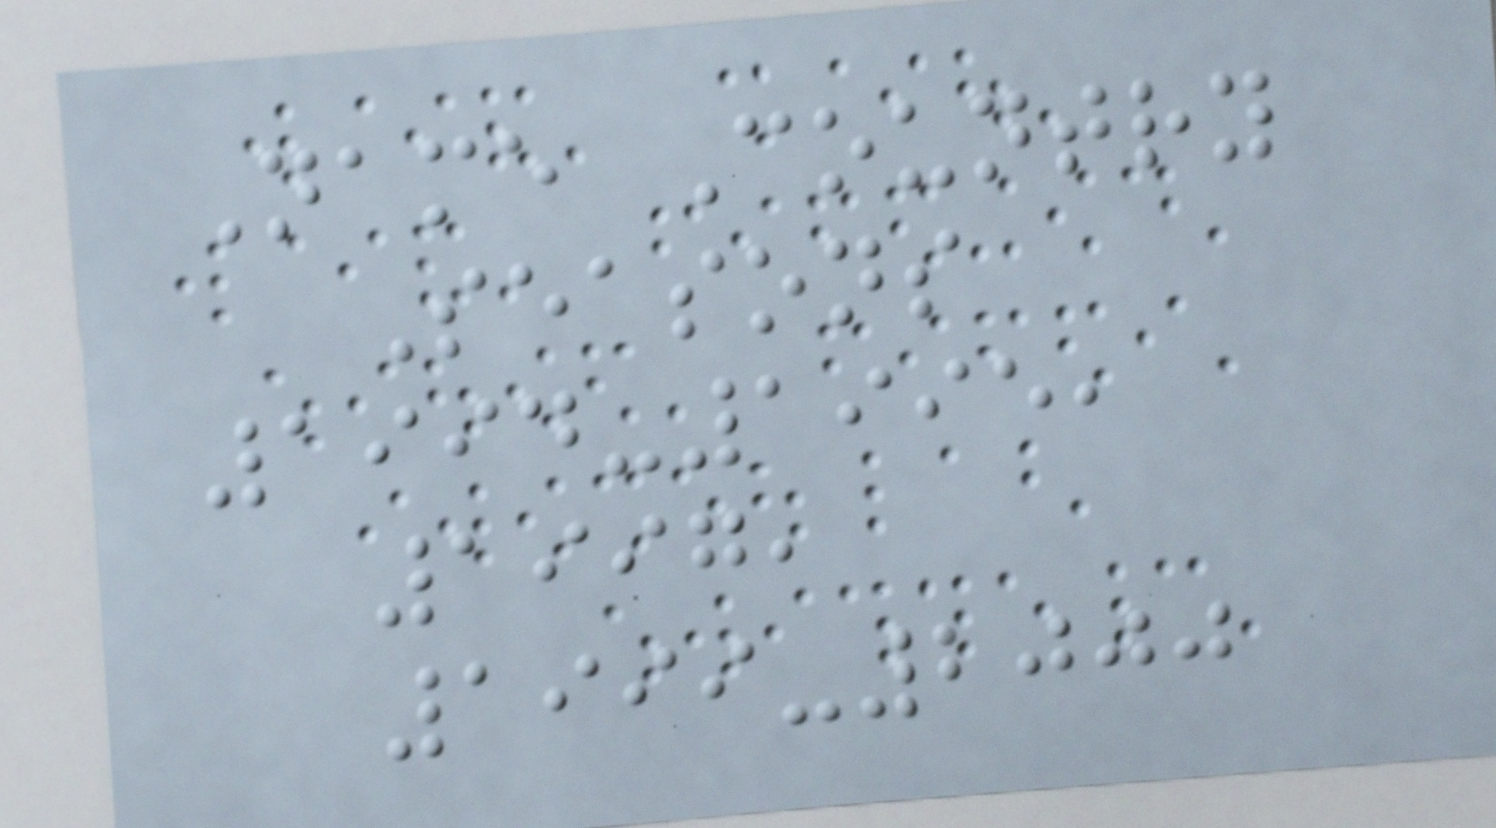Name Country
Seasons
1994-1995,
1997,
1999-2000
